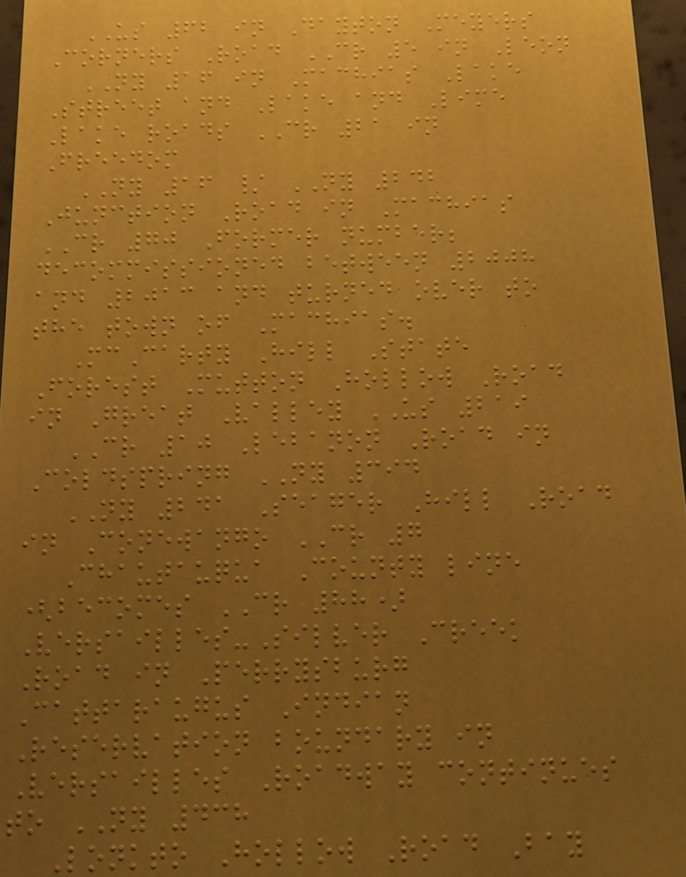US 62 in Dayton Meyers
Corners Road CR 5 in Leon
NY 16 in Machias Lake
Street and Lake and Lime
Lake roads CR 21 in
Freedom
NY 16 / NY 242
Junction Road in Machias
CR 70 Former number;
decommissioned between 2008
and 2013 and turned over to
the town of Machias.
McCarty Hill State
Forest Mutton Hollow Road
in Great Valley US 219
CR 10 Lebanon Road in
Coldspring NY 394
NY 241 Seager Hill Road
in Conewango CR 7
Chautauqua County line
(becomes CR 88)
Versailles-Silver Creek
Road in Perrysburg
Cattaraugus Indian
Reservation boundary in
Versailles Roadway continues
to NY 438
Lonkto Hollow Road Bay
